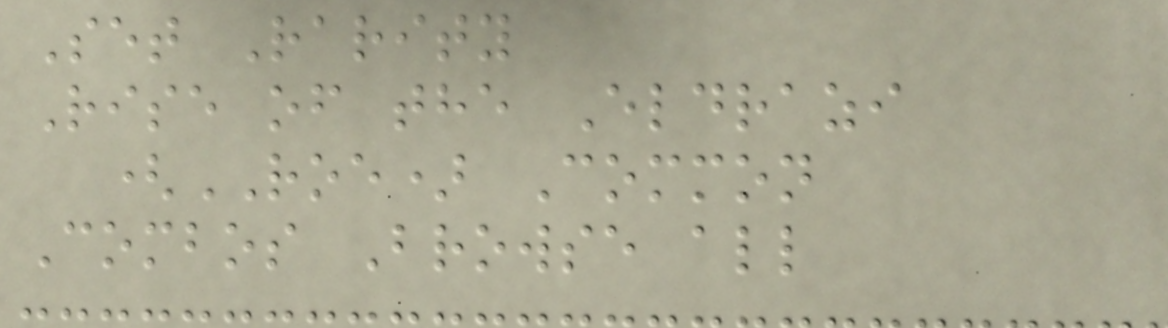Set Rarity
Rise of the Eldrazi
(ROE) Common
Combos Browse all
